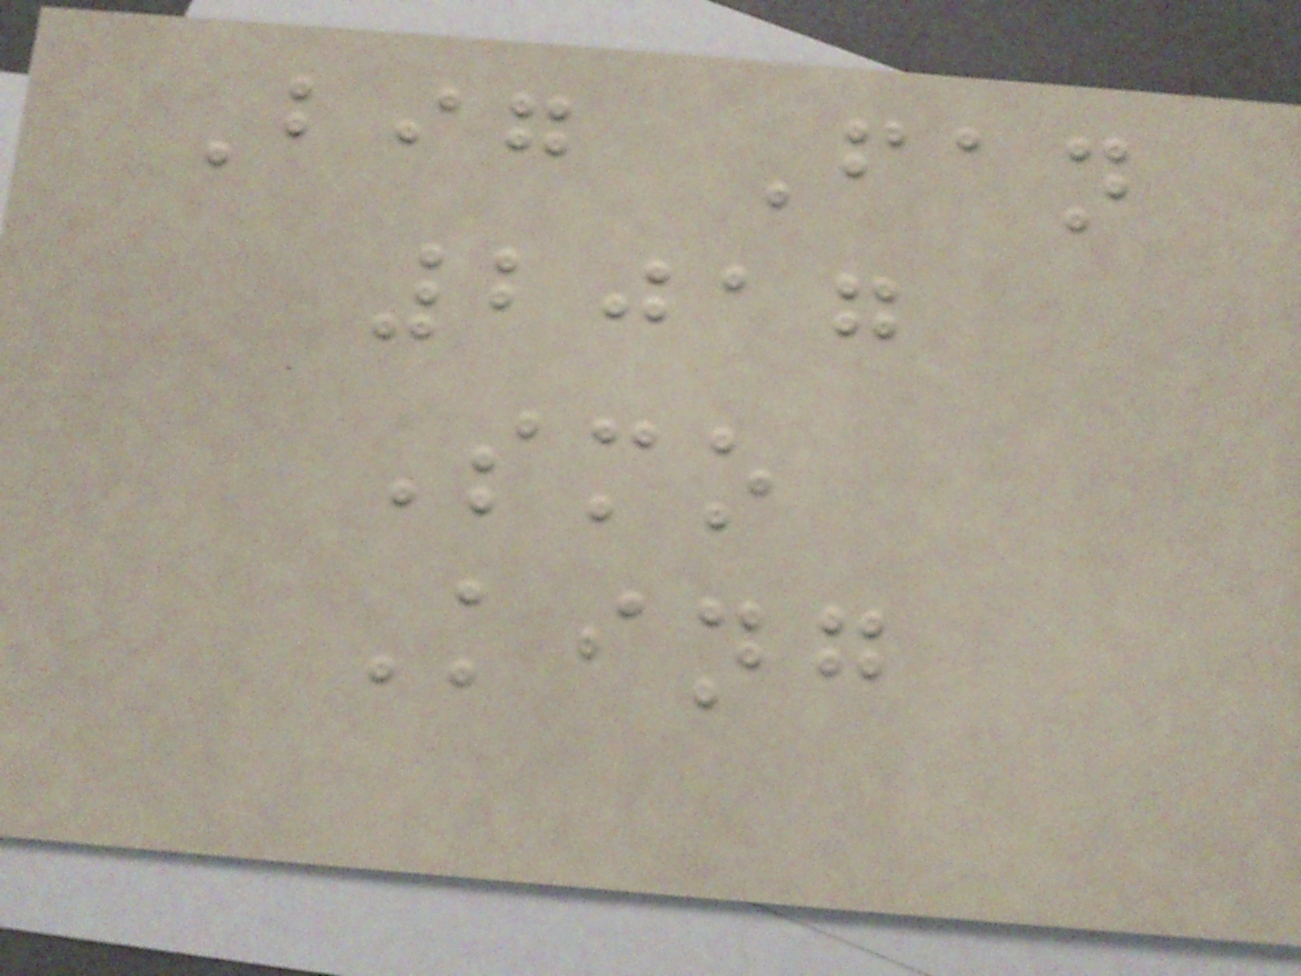Big Fan
2017
Smo
King
